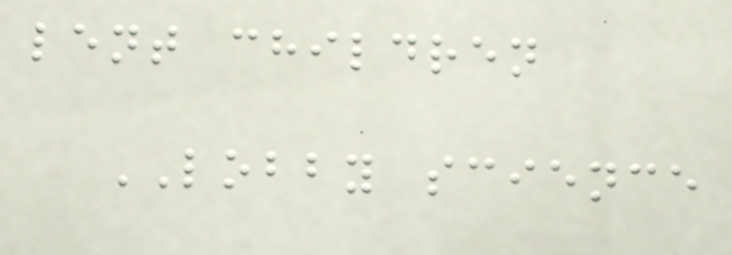lent children
LOBBY science
